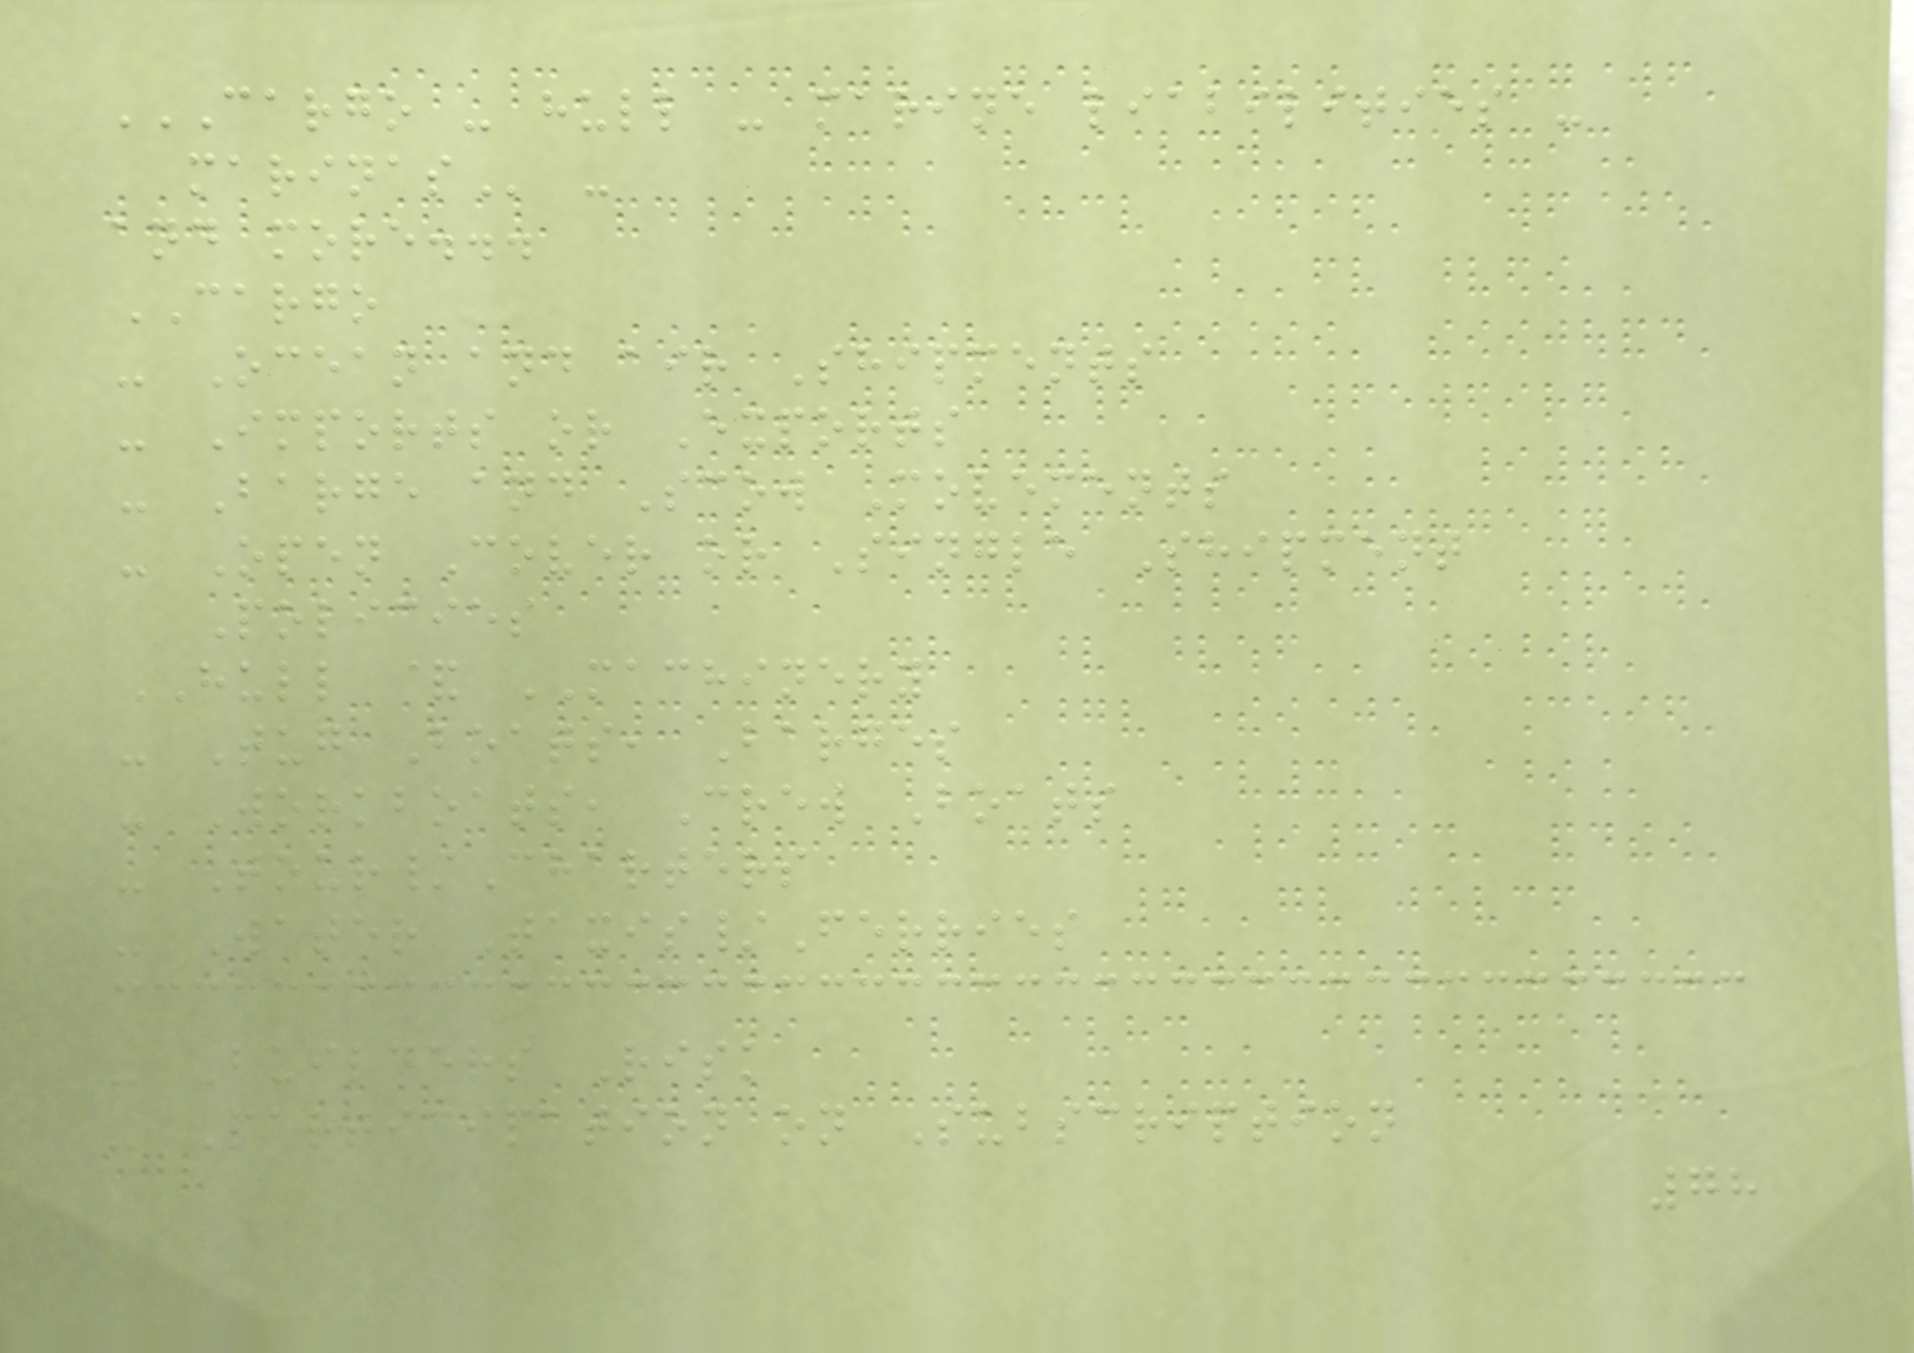CARGO - HULL - MARINE LIABILITIES -
MARINAS -
and more...
CARGO
- Ocean and air Shipments
- Imports or Exports
- Barge and Scow Movements
- Open Cover or Single Shipment
Policies
HULL & MACHINERY
- Tug Boats, Barges
- Workboats, Crew Boats
- Tour/Charters
- Water Taxis/Ferries
- Builders Risk
- Participation on Subscription
78
